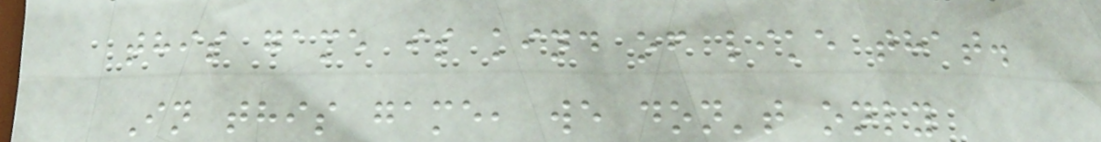this game is kind of like that.
In this game, we don't only
